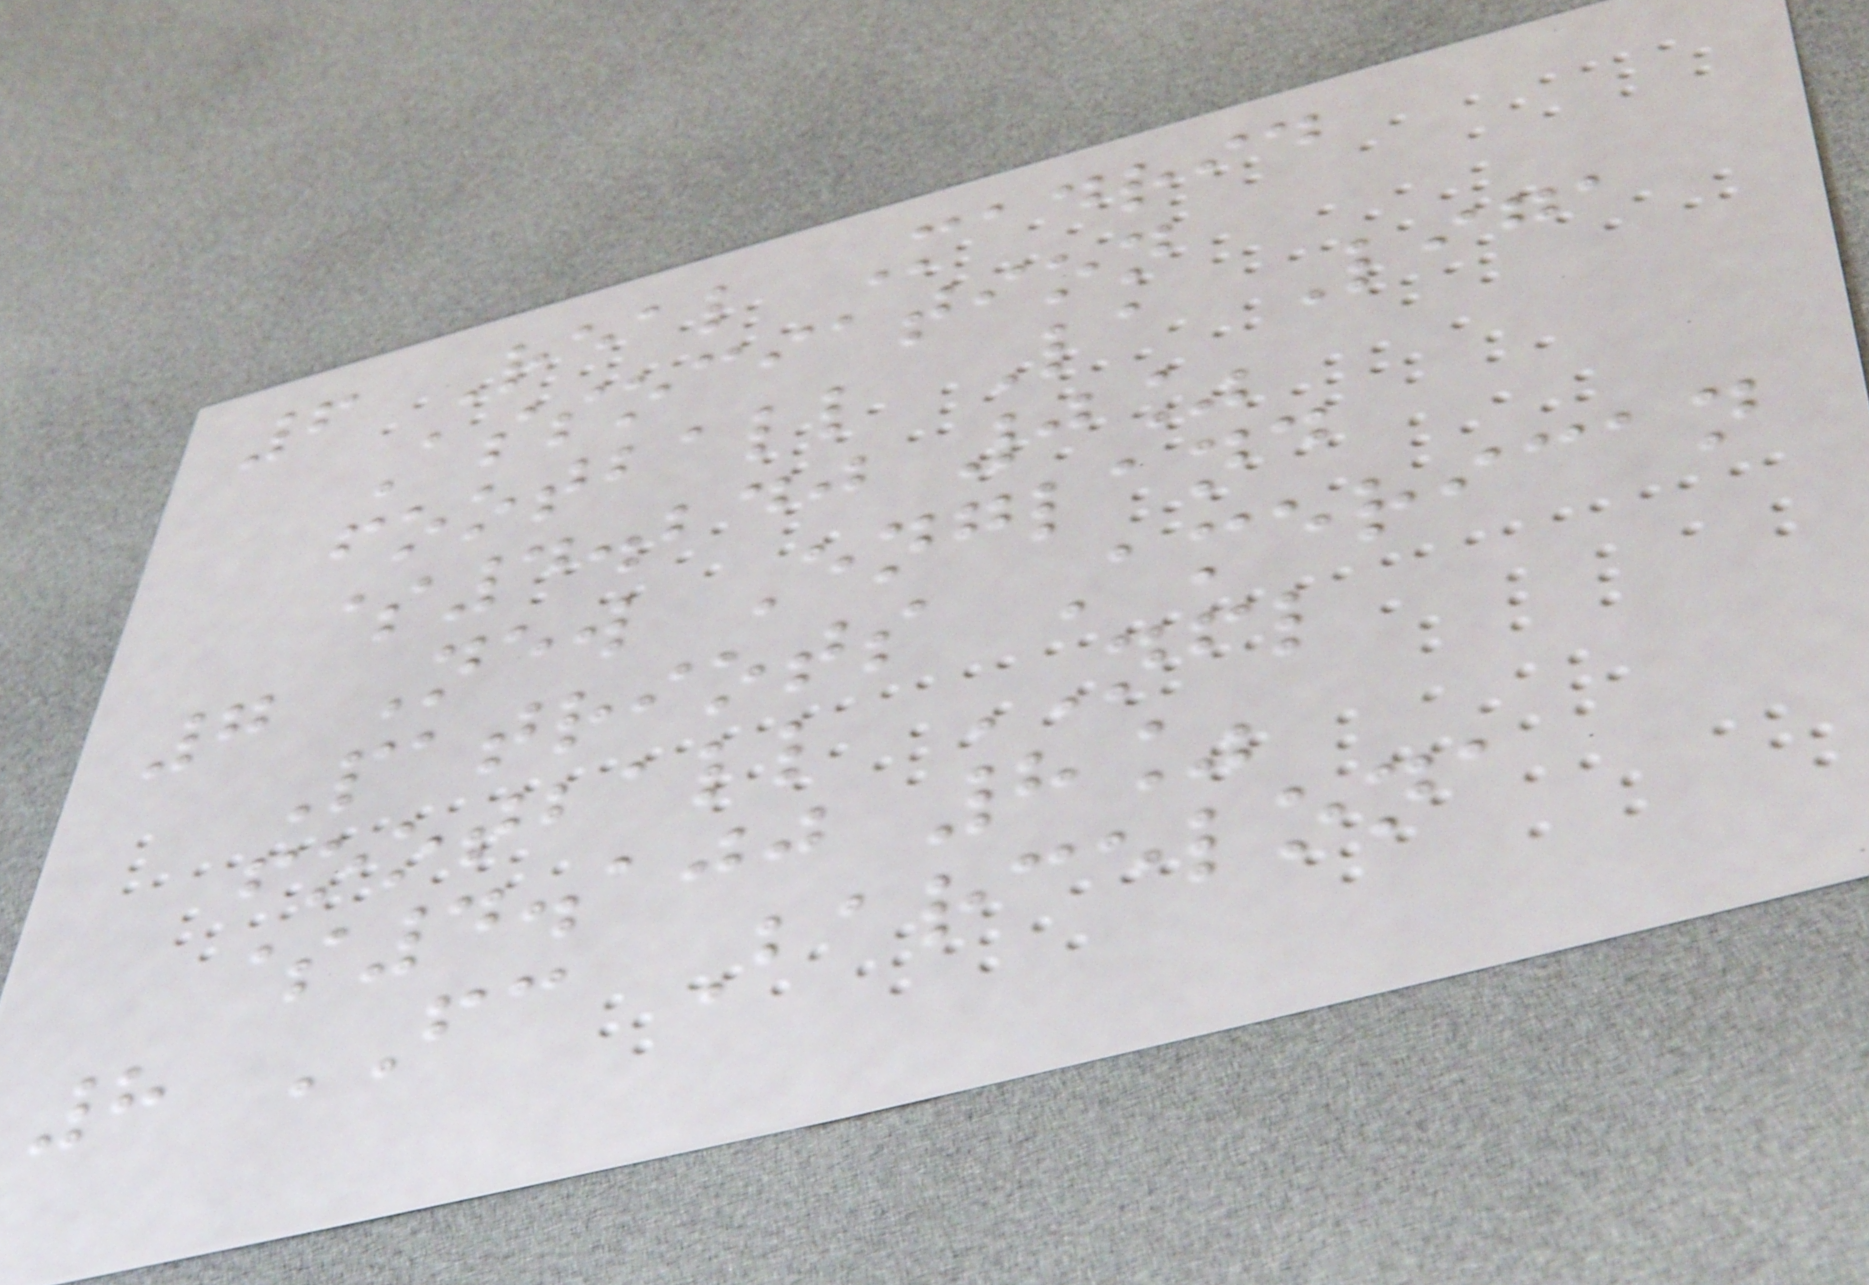6 Real Madrid
Association
football La Liga
$4.240 0%
7 New England
Patriots American
football NFL
$4.100 8%
8 FC Barcelona
